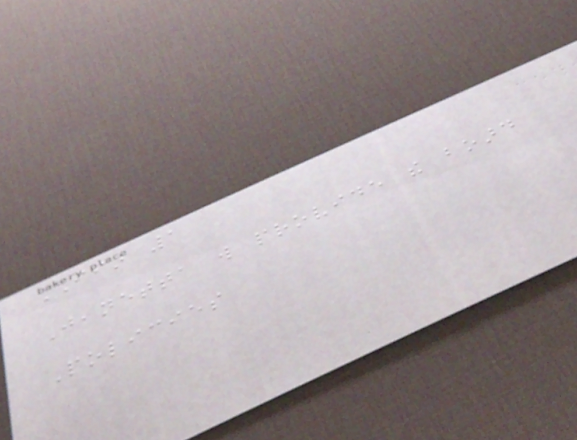IIAR 1
Jeanetta will provide the board
Policies
